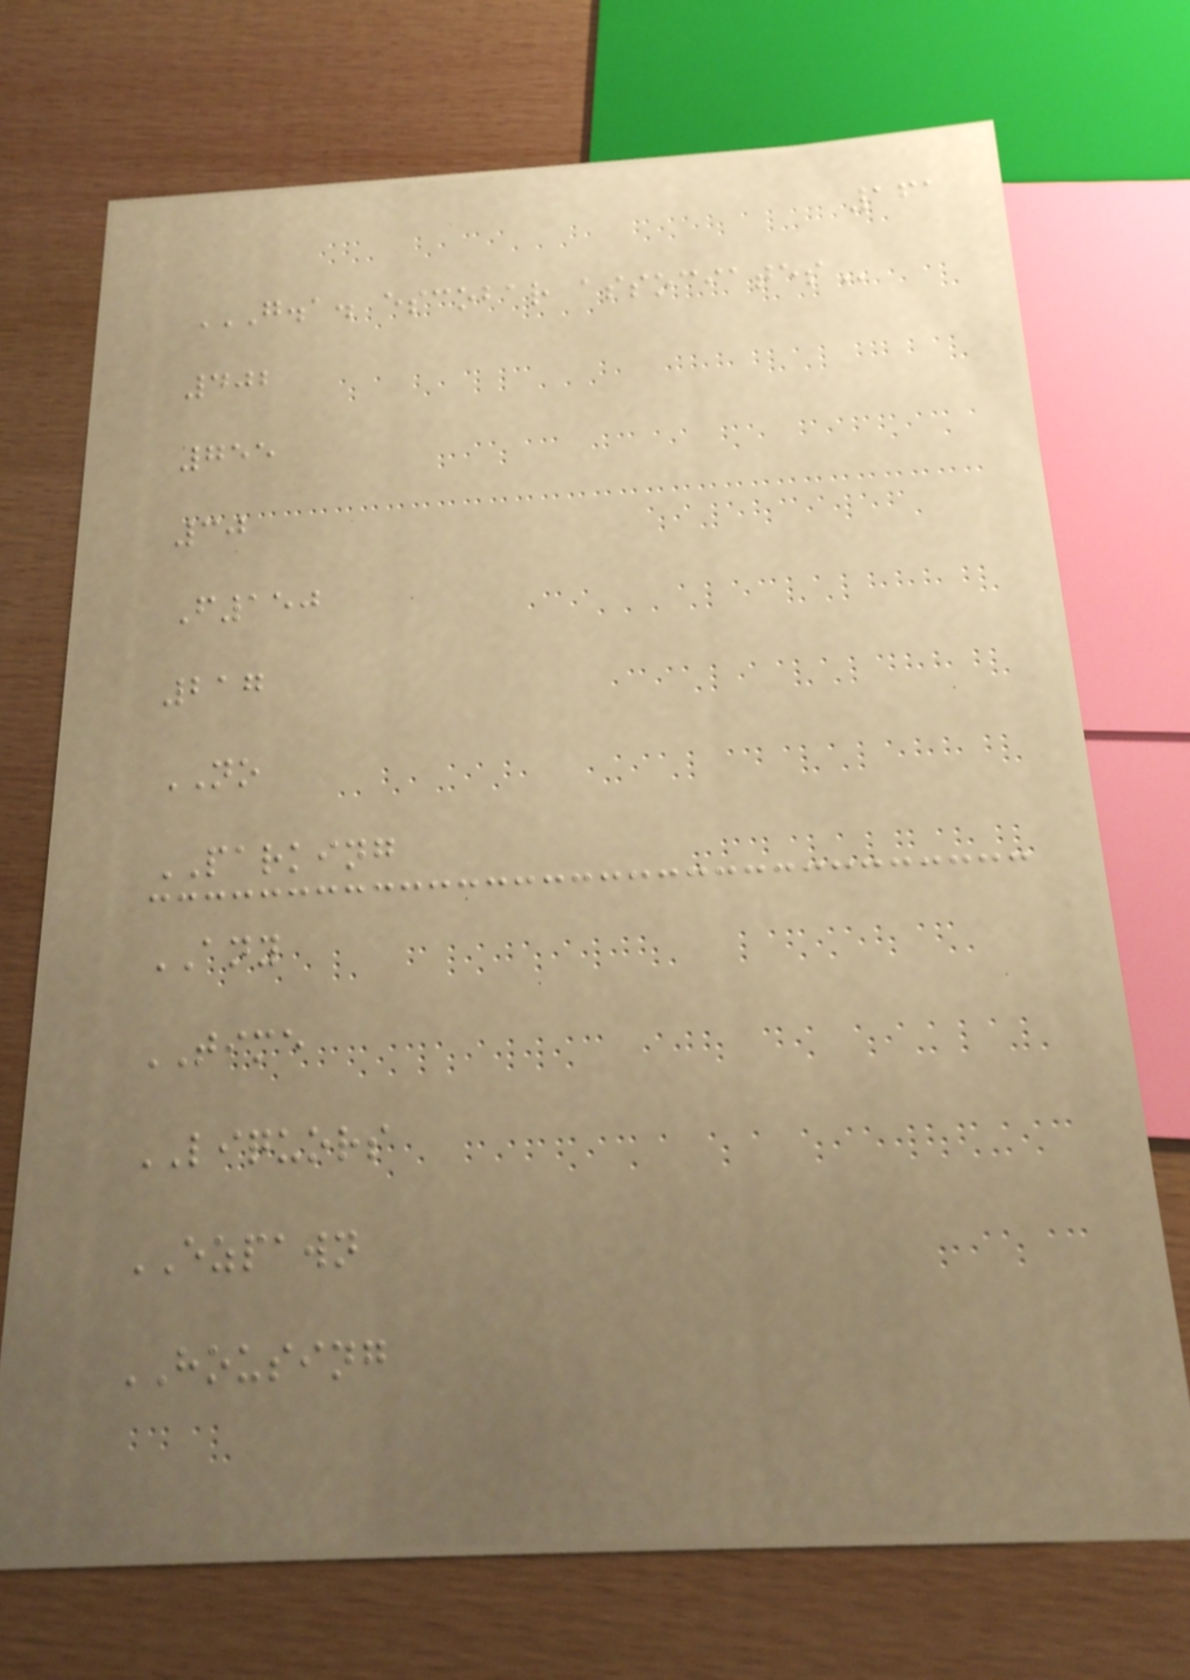161
G.A. ESCOBAR ASSOCIATES
402
755
30
F150
217
NO
PARKING
ANY
TIME
LIQUORS
EZPAWN
HOUSING
